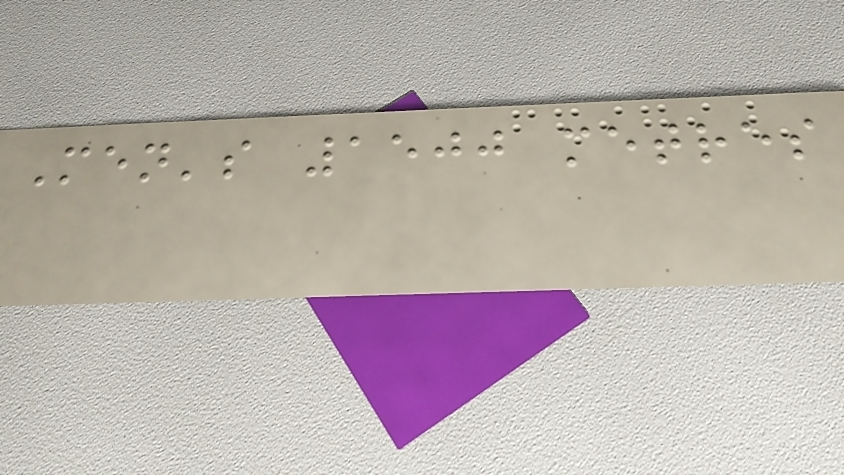Men's 1500 metres
